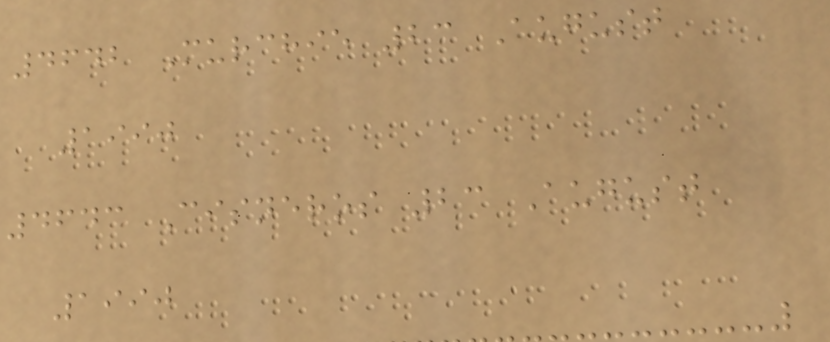4642 Murchie 23 August
1990
4643 Cisneros 23 August
1990
